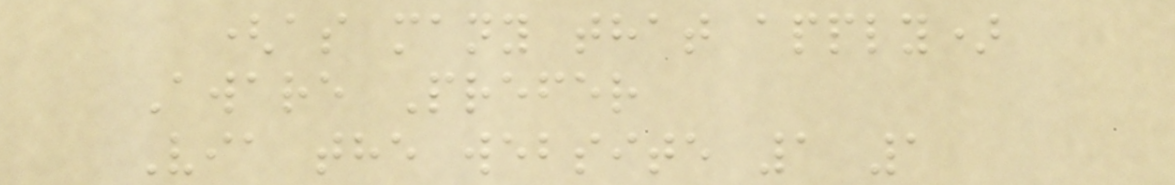(as many that apply)
Aware Prefer
Via the website 1 1
